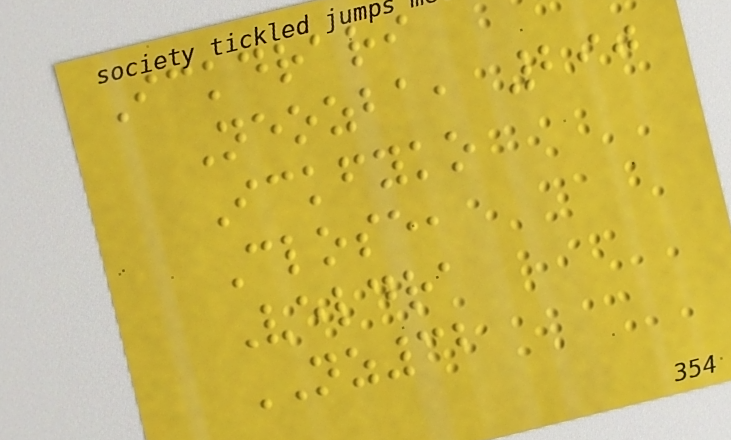Ickdrari
Neozba, 290
Ickfyko
Close,
Veldra
NZ32
